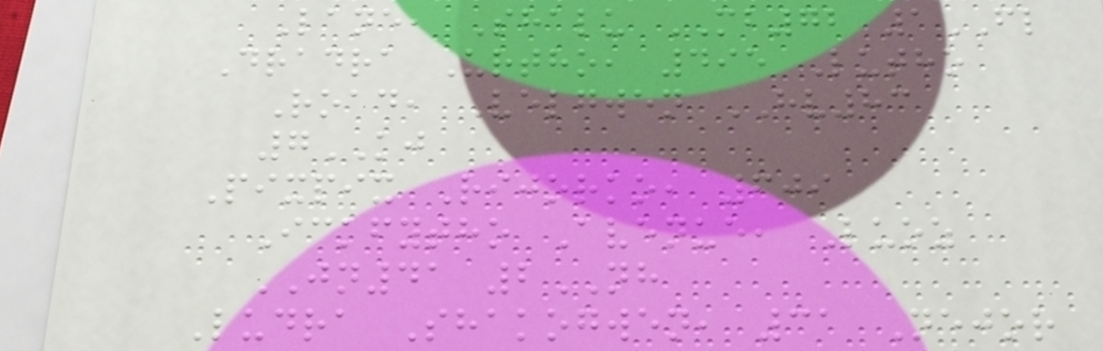Lane, Shalu MB72 1FL
Dradra Urtho, 495 Lutho
Road, Velgwen HV83
7KJ
Pixpix Rijorko, 609
Ickfytho Avenue, Luoz
JN41 2NH
Ludra Shakogwen, 31 Nejor
